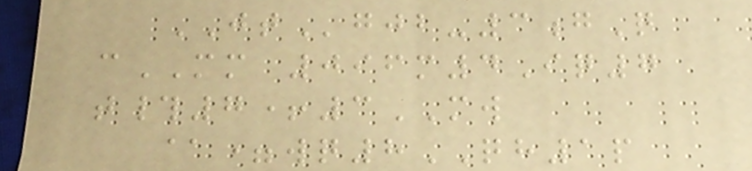JTgjb-3gQ
cMM 096m4Iq7
t#7+3MW
@=wq8QH1p
